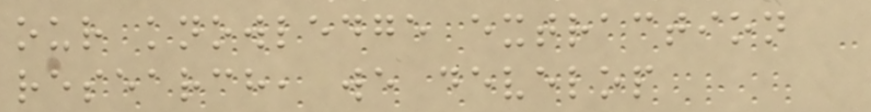our knowledge extraction
research, we develop
